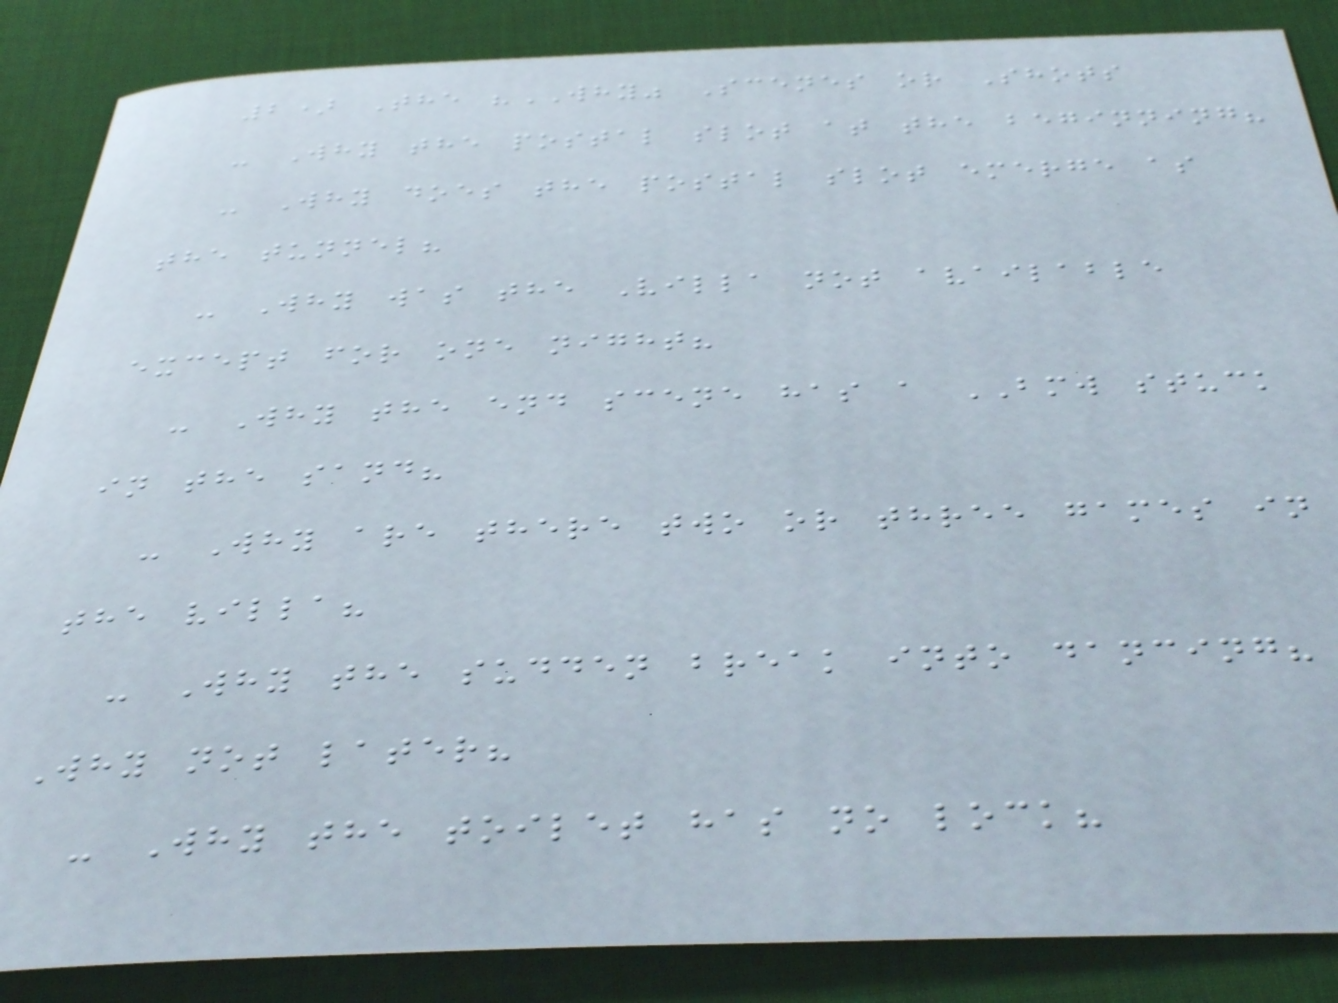2) The "WHY" Scenes or Shots
- Why the postal slot at the beginning?
- Why does the postal slot emerge as
the tunnel?
- Why was the Villa not available
except for one night?
- Why the end scene has a BMW stuck
in the sand?
- Why are there two or three games in
the villa?
- Why the sudden break into dancing?
Why not later?
- Why the toilet has no lock?
